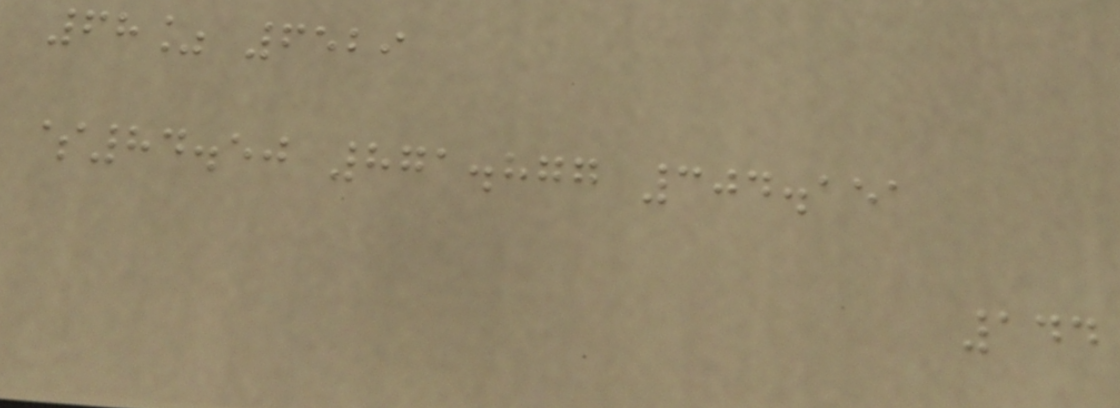68% 6529
$84.50 871.877 304.151
144
